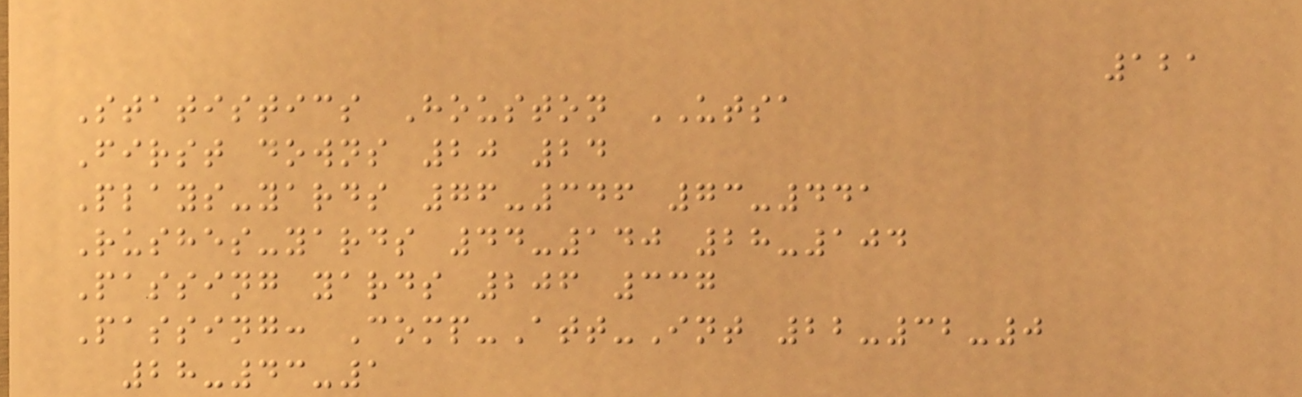121
Statistics Houston UTSA
First downs 20 24
Plays-yards 76-346 73-441
Rushes-yards 44-140 28-104
Passing yards 206 337
Passing: Comp-Att-Int 22-32-0
28-43-1
